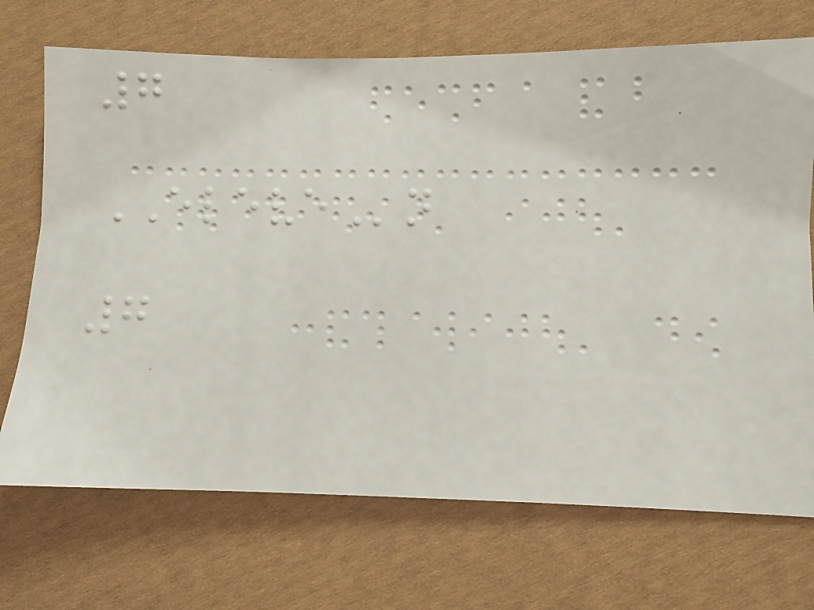7
ELEVEn
7
